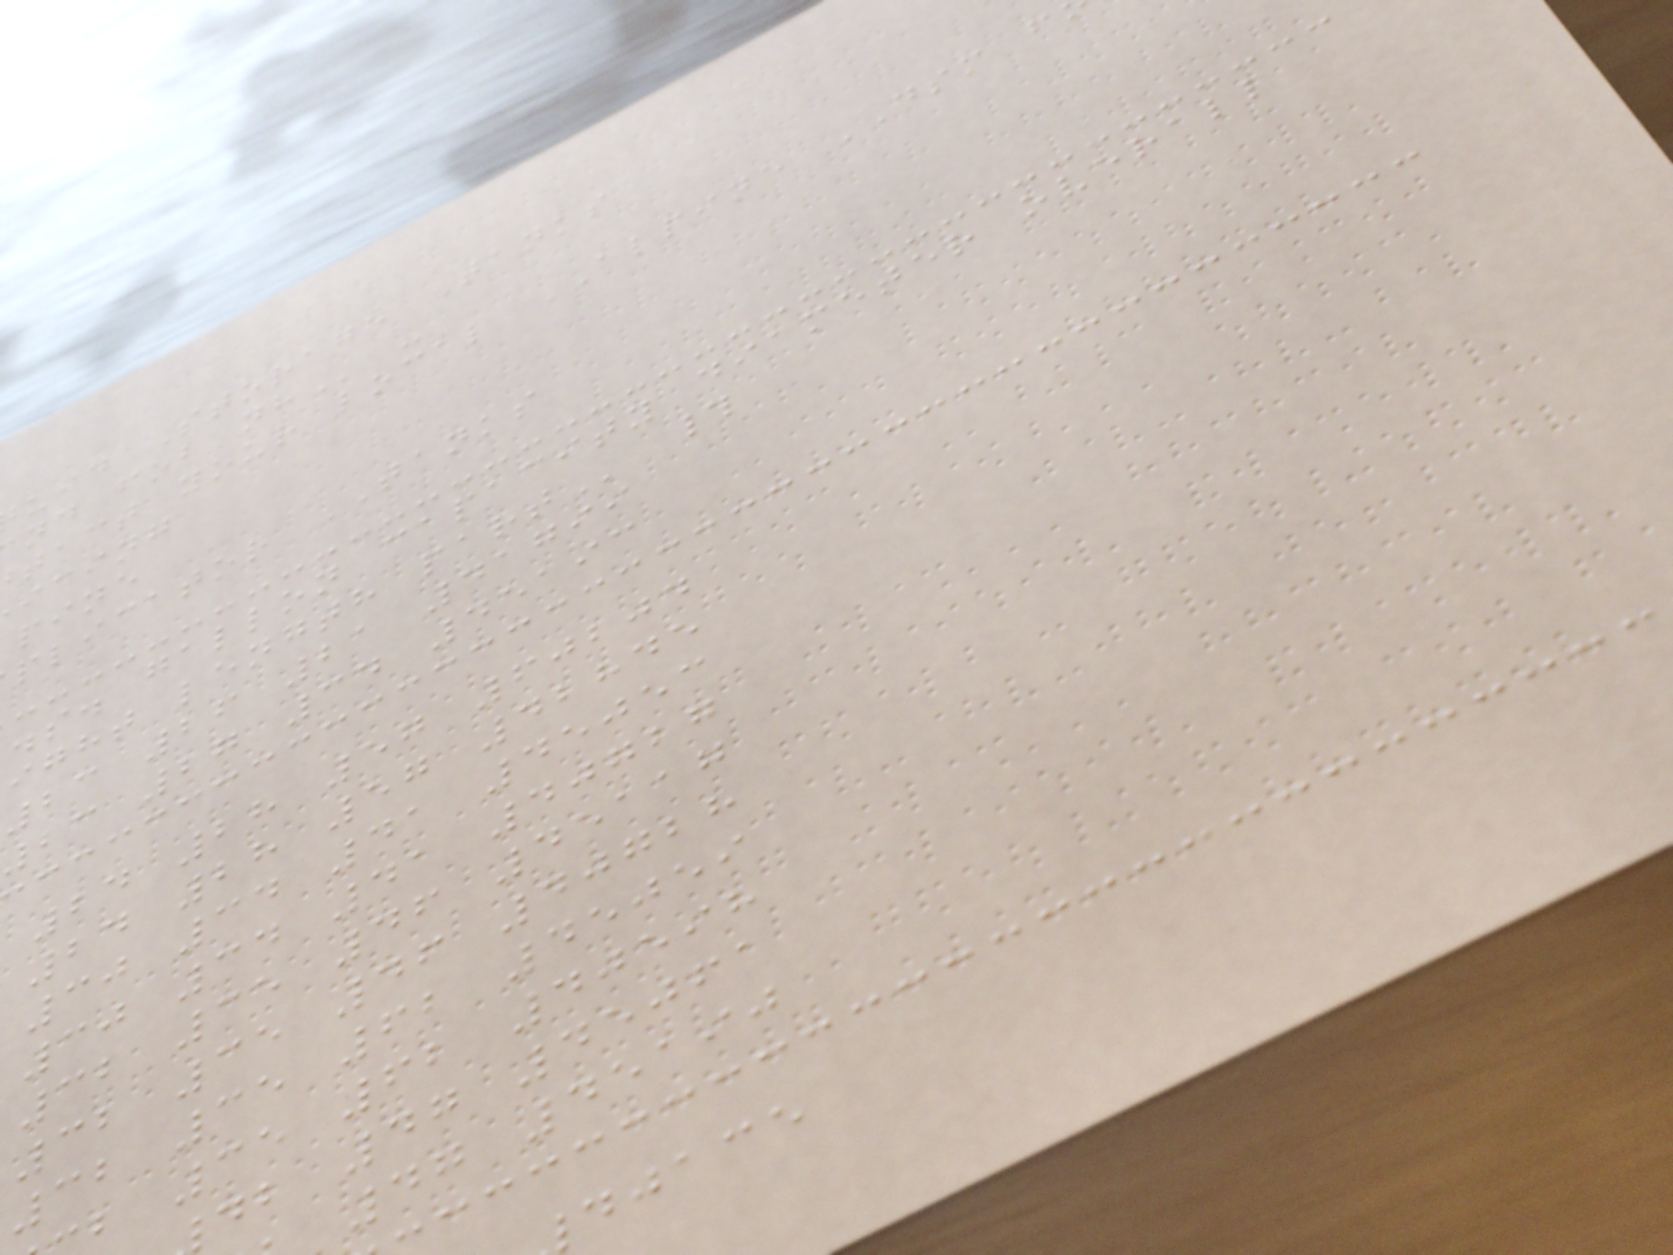uid Storage Tanks
nd fob
tact your local ALPINE DSM f
icing
pine
plicator TANKS
.s. gallon capacity diameter overall
ight length
23 26 21 41799
23 27 34 45193
24 28 57 60204
24 28 57 42845
30 34 41 45053
30 34 41 40727
32 35 46 45117
32 35 46 40728
32 35 62 45059
b 35 62 40598
db 47 45061
47 45190
